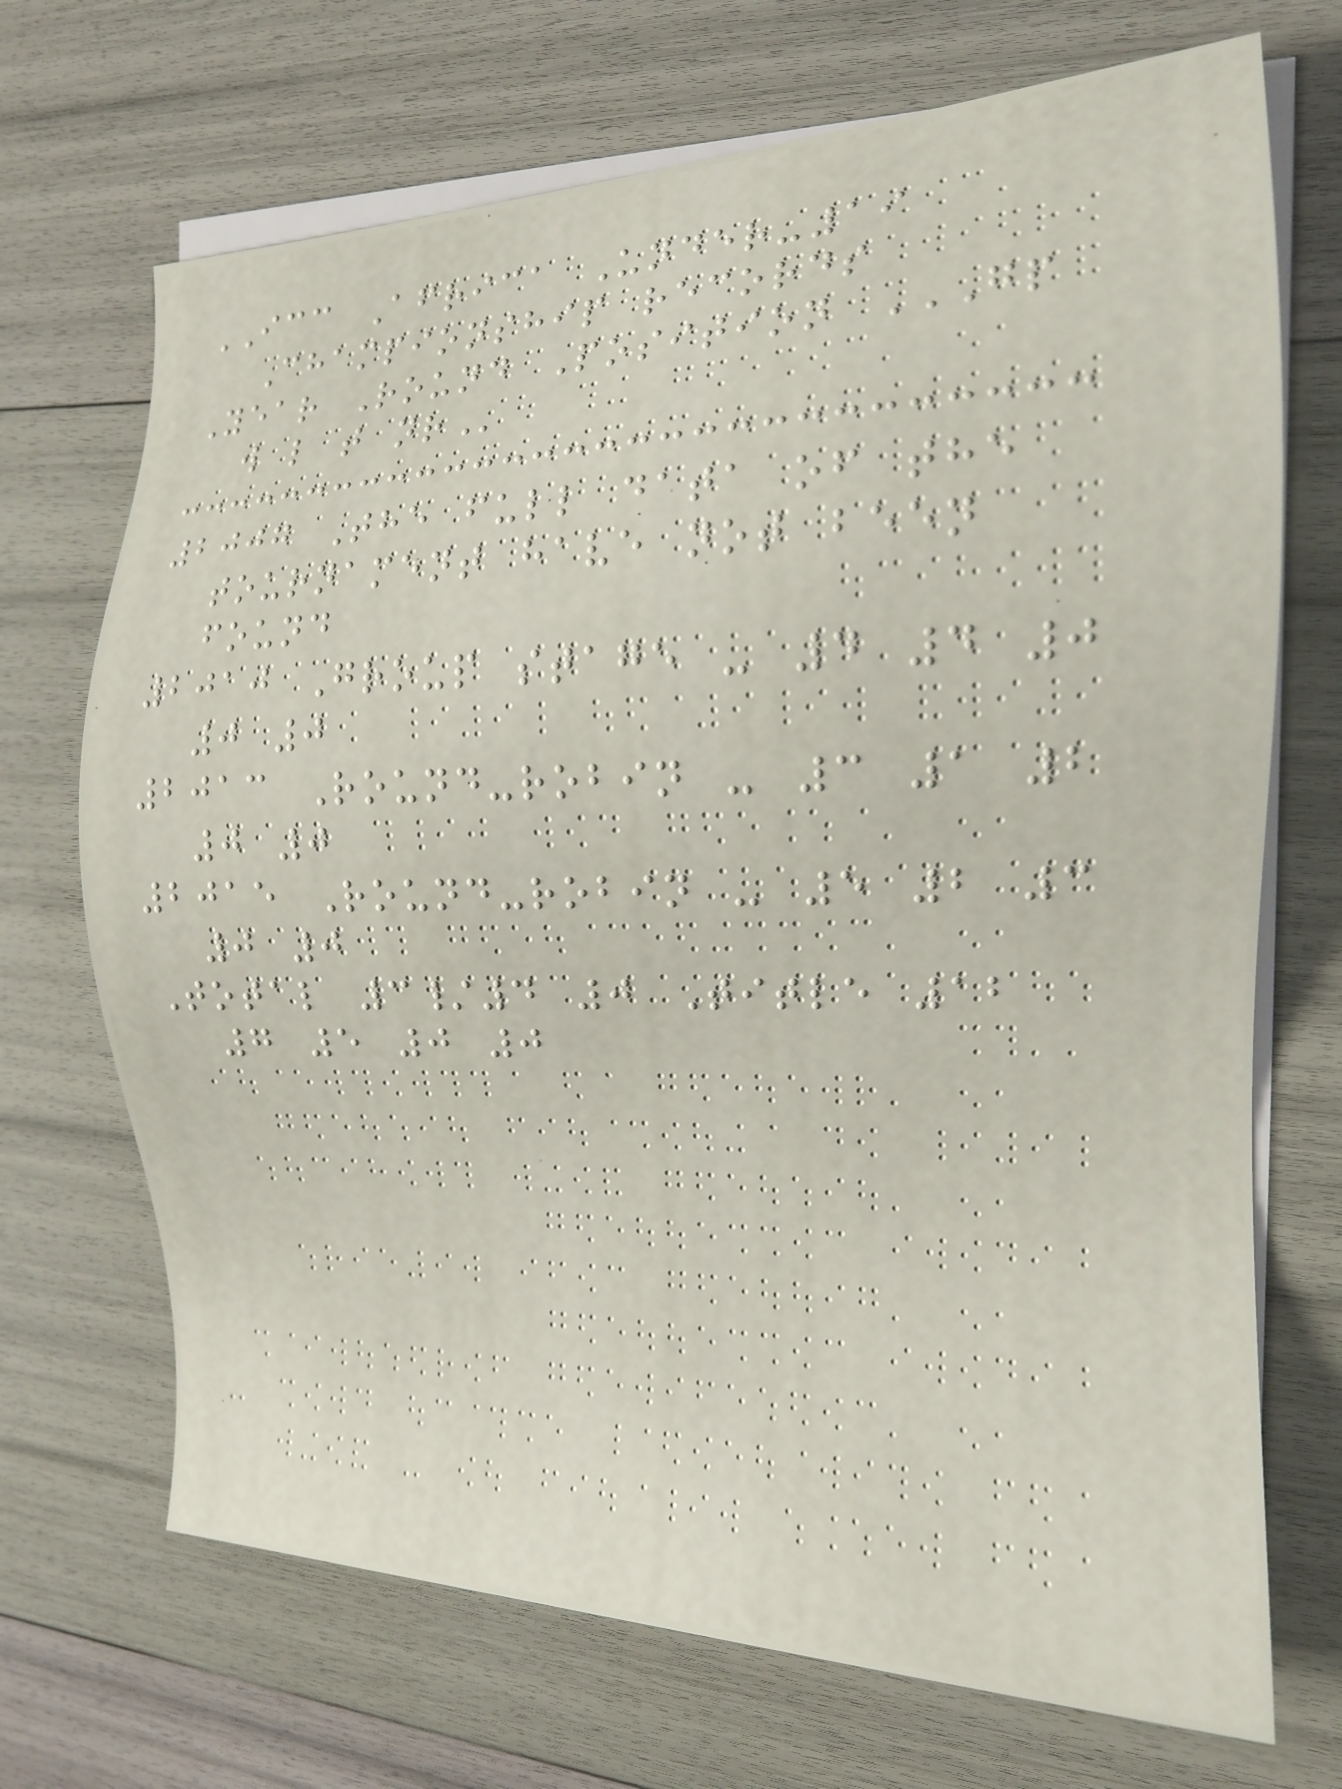ICC Africa Under-19
Championship records
Year Round Position GP
W L T NR
2007 The full data of the
tournament have not been
found
2010 Group stage - 4 4 0
0 0
2013 Round-robin - 3 1 2
0 0
2015 Round-robin - 5 2 3
0 0
Total 3/4 0 Title 12
7 5 0 0
